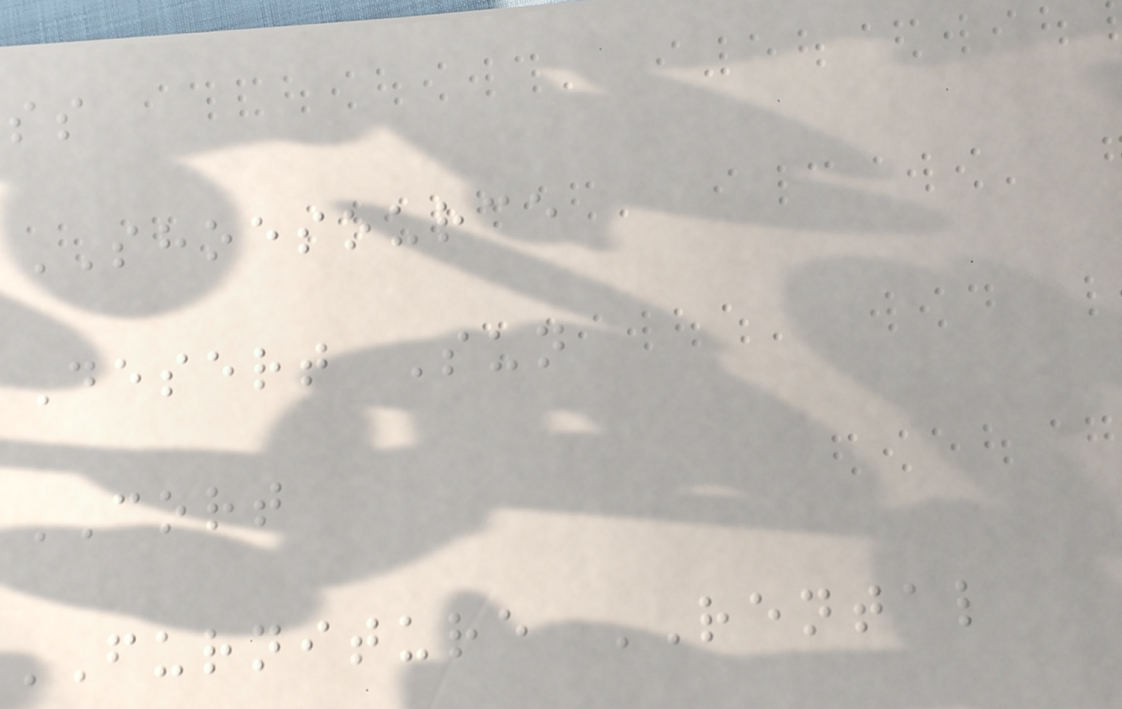ss
SHOESOURCE
Desert Sun
CORT
FURNITURE RENTAL
